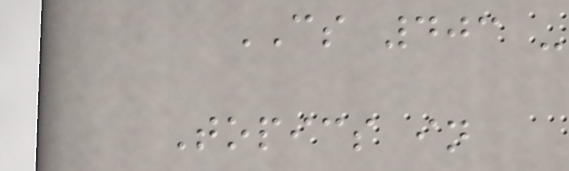CS 403 -
Topics in
